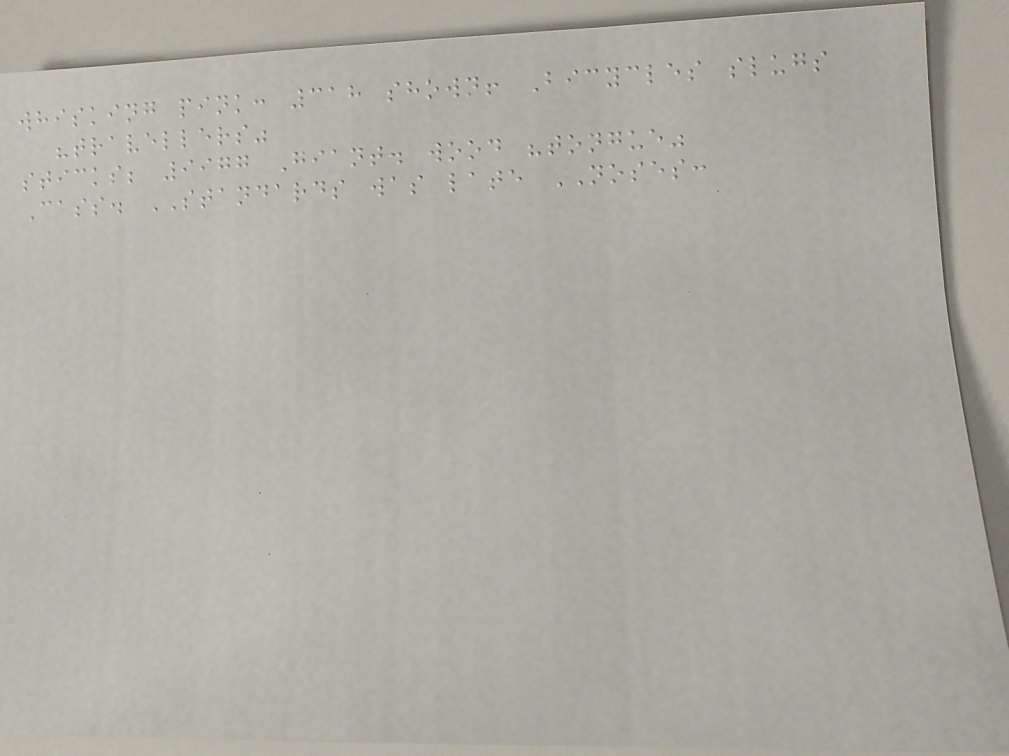whisking pink: 318 shown! Bicycles slugs
"travellers"
sticks; 9977 Giant. wood "tongue"
Cass. STANDARDS was late NOSES:
